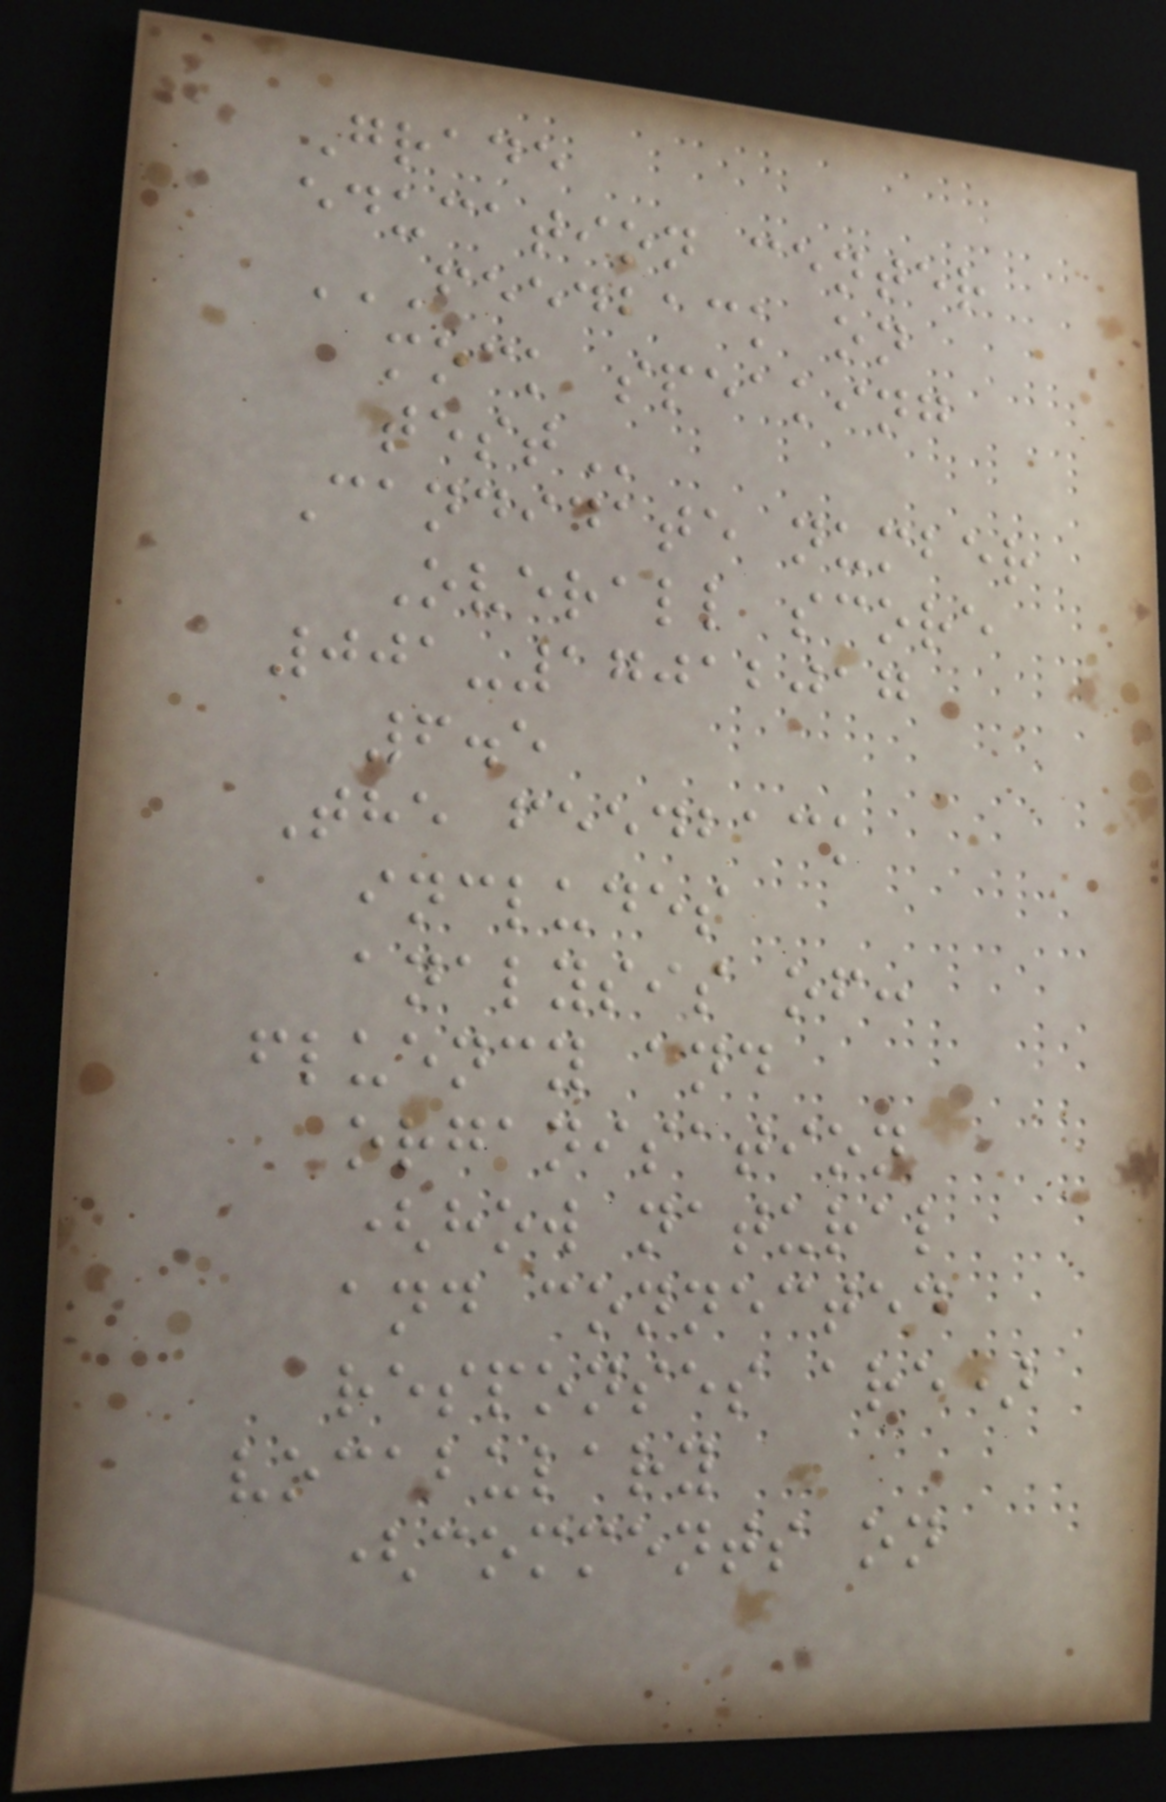Grade
education center
FEEDBACK ON
MOCK SPEAKING
TEST
Candidate number
Overall score
001-17012017
6.5
The feedback
includes
analysis of:
fluency and
organisation
(how natural
and connected
responses are)
vocabulary
(comments on
